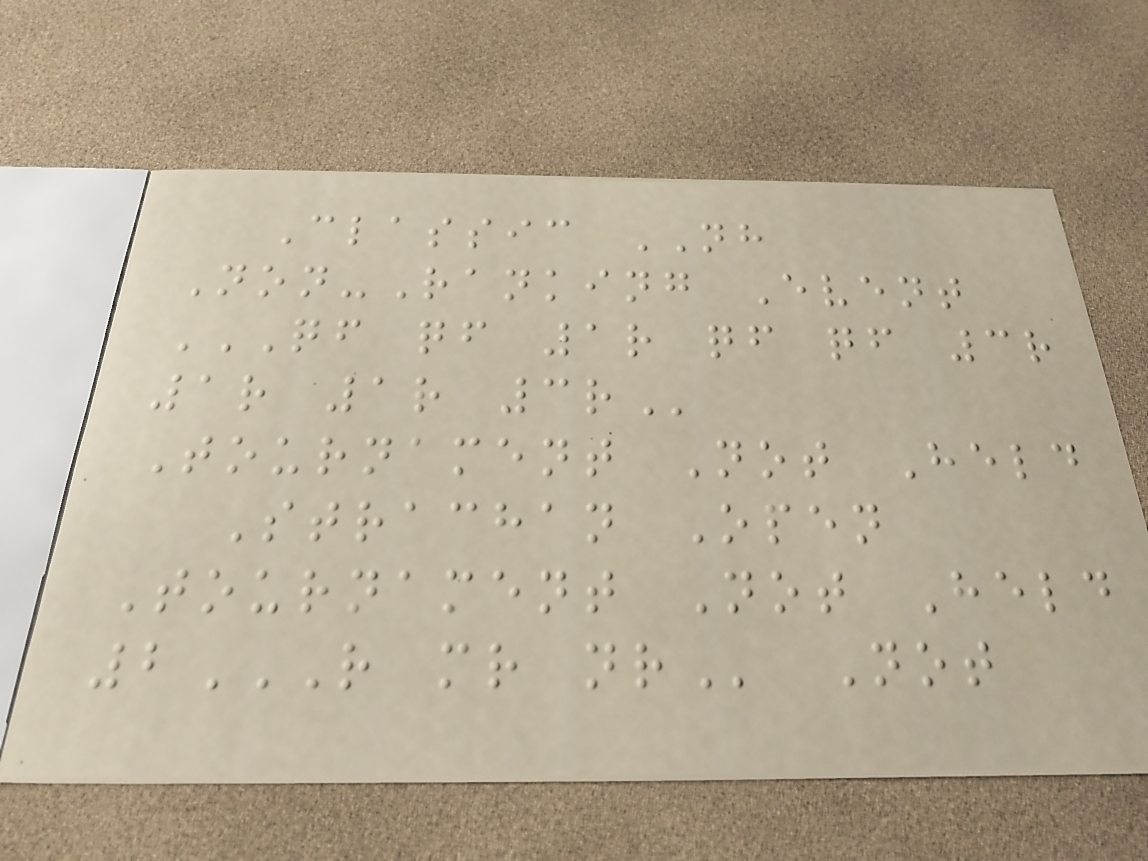Classic NH
Non-Ranking Event
QF QF 1R QF QF 3R
1R 1R 3R
Tournament Not Held
Strachan Open
Tournament Not Held
2R MR NR Not
